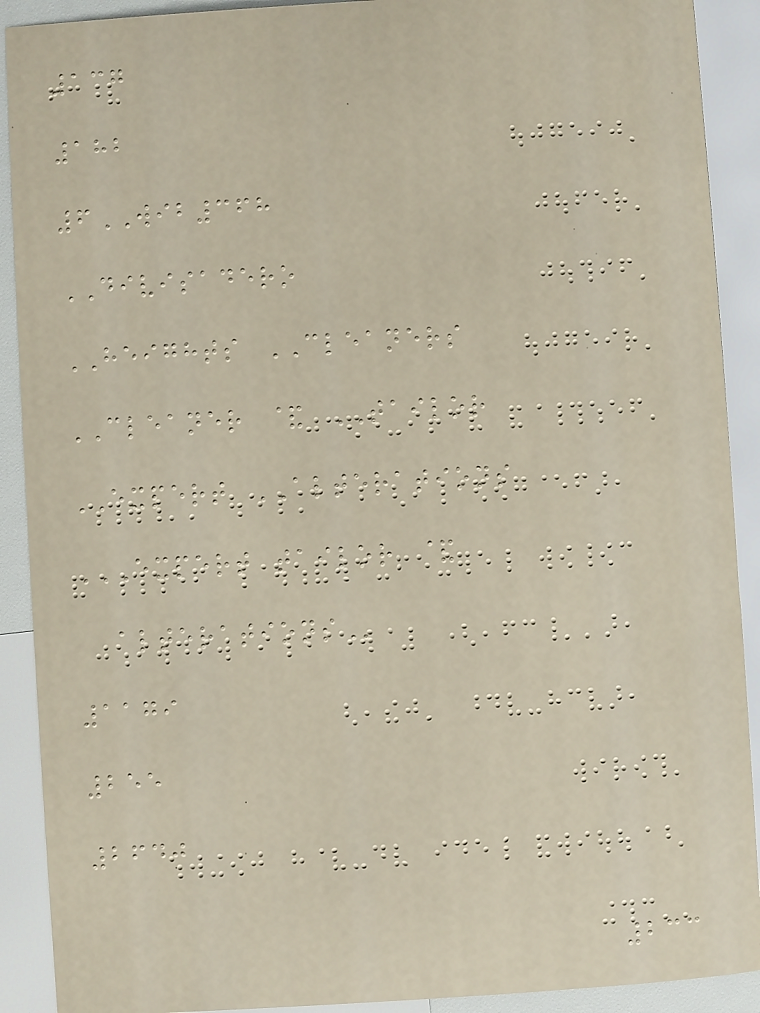137
182
6WIB368
DIVISADERO
HEIGHTS CLEANERS
CLEANER & TAILOR
EXPERT ALTERATIONS
EXPERT TAILOR &
ALTERATIONS
1179
255
2640
233
